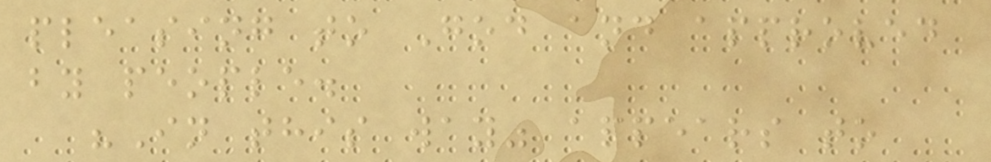pleasing to God and approved
by people.
"In this way" appears to
